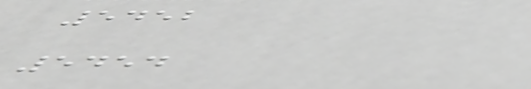5452
5454
